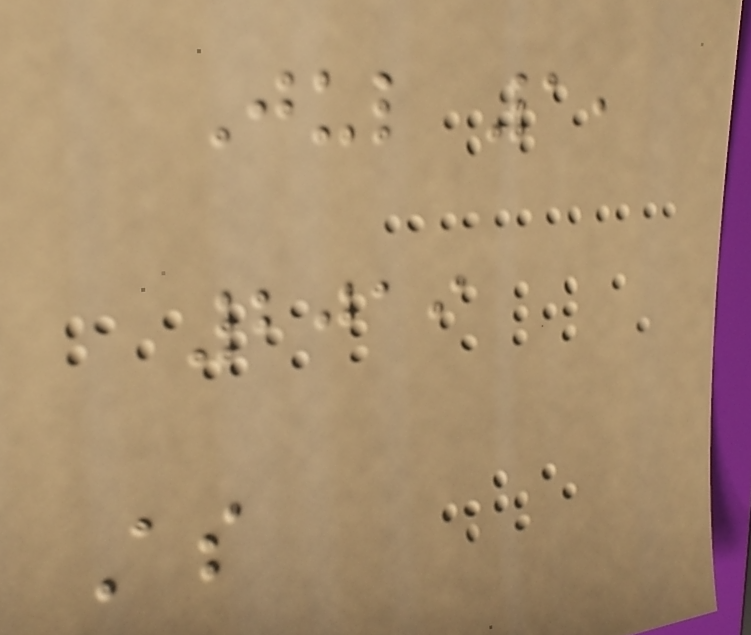Jul 1,
2019
As
